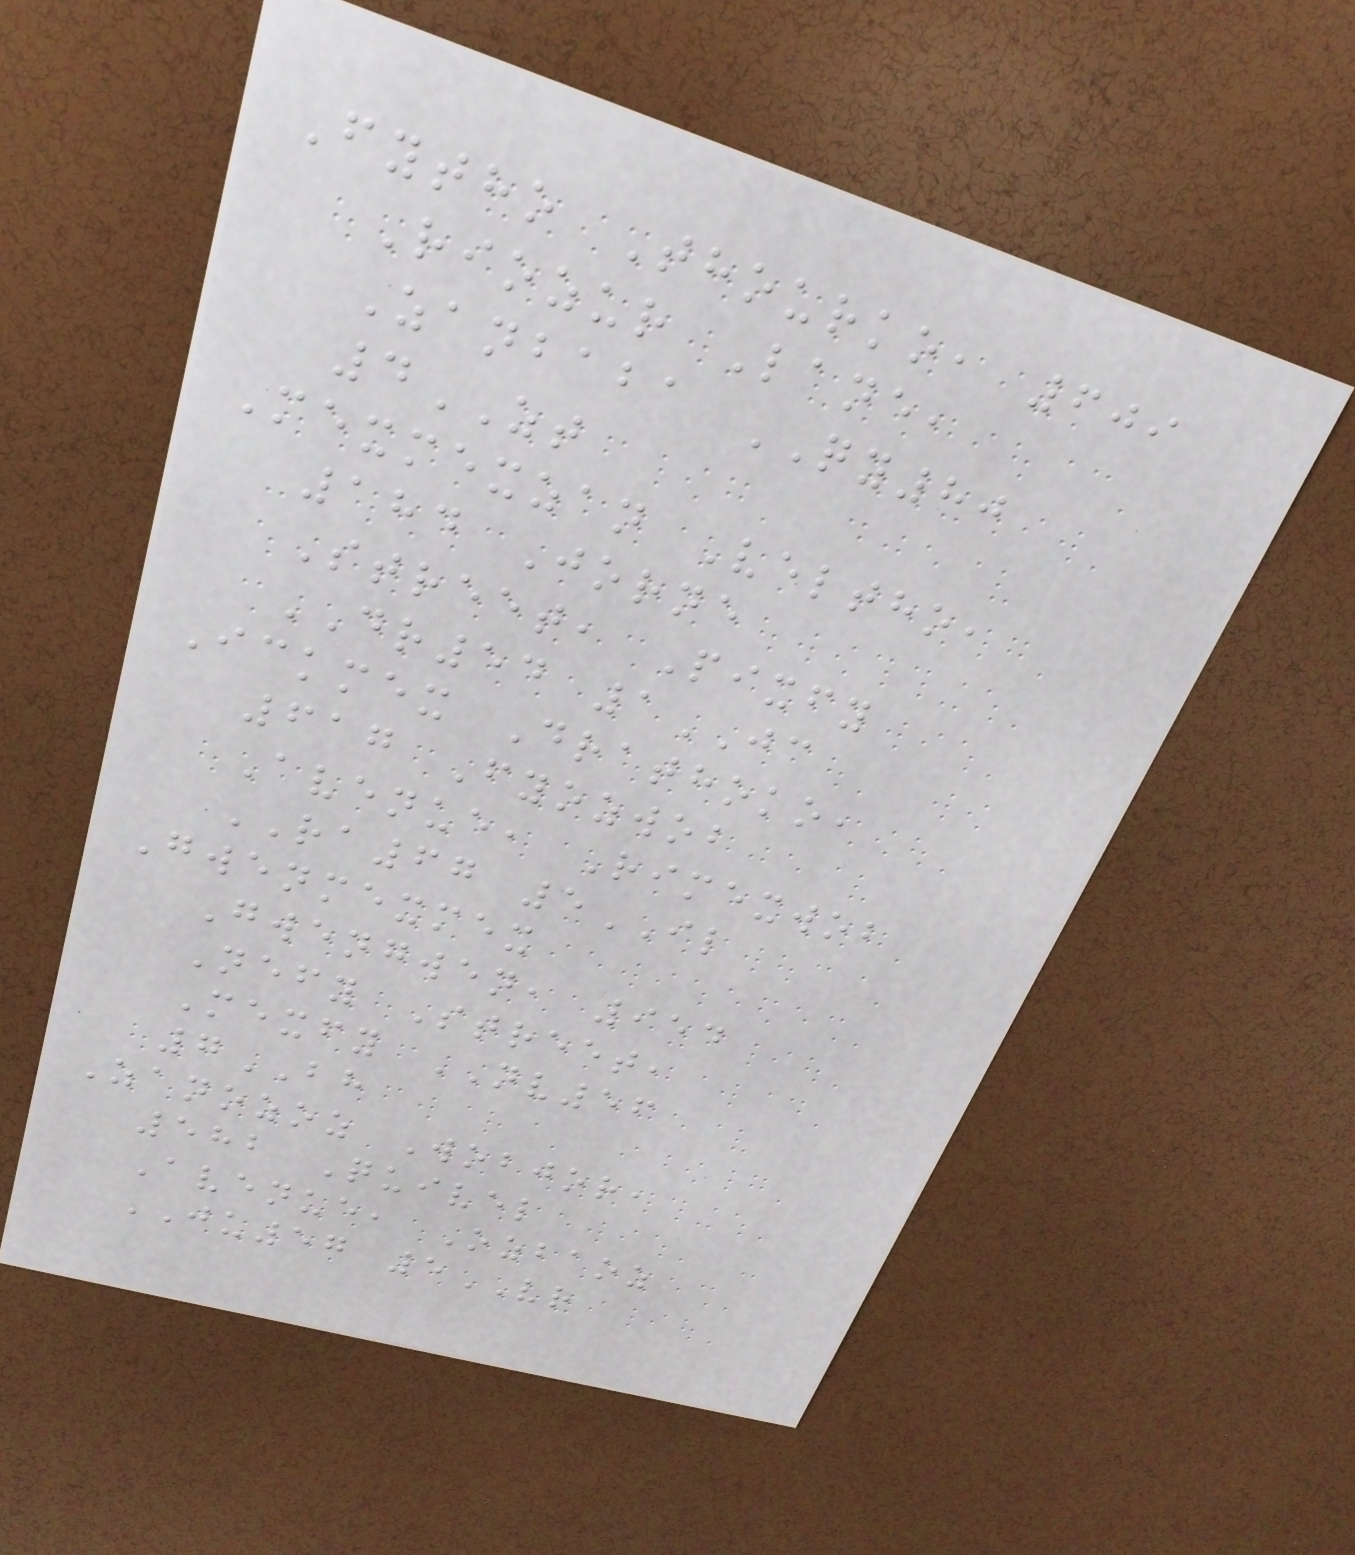Fytho Thourko, 609
Riozur Lane,
Zanbaba QY80
4ZT
Mexmexzan Veltho,
184 Jorne
Street, Pixfy
DR54 1JC
Ickmex Drathoko,
617 Fyozwob
Avenue, Rimexwob
RA67 5IL
Gwenmexmex
Gwengwen, 954
Nefy Street,
Mexfy NV56
7BH
Zanozoz Wobjor,
582 Quivel
Avenue, Ozbaoz
JU57 5VR
